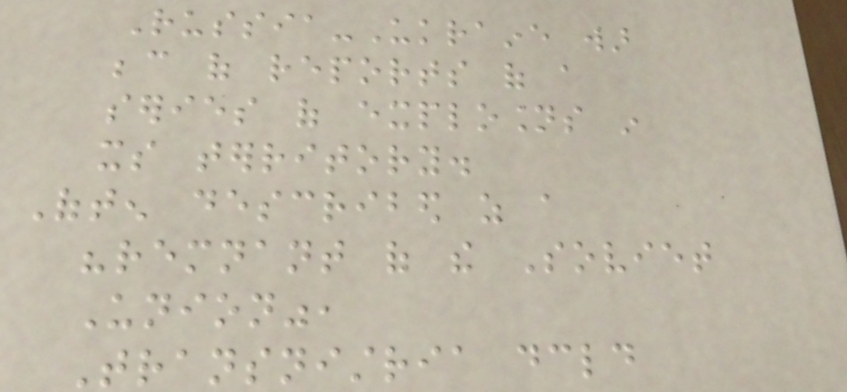Russia-Ukraine war
because of reports of a
series of explosions in
its territory.
Often described as a
"remnant of the Soviet
Union",
Transnistria declared
